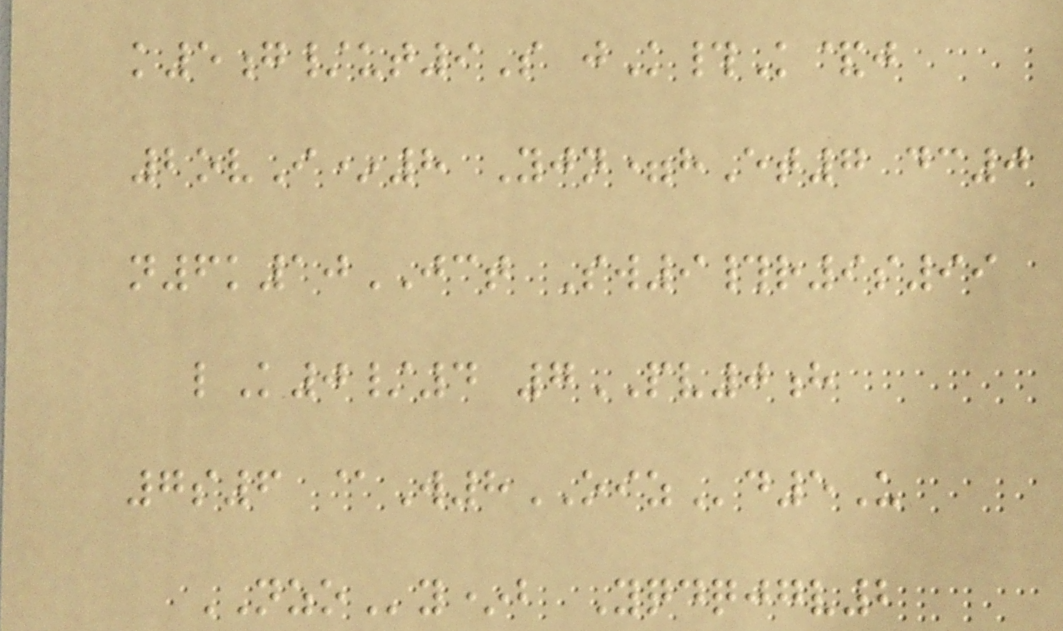k5g/ut9S jK#K&j
2ovI*8 Yjn=hEt7 dc0
n6k10JCT Sw9#r9s99
lK0/4 7PV0h
7s6 @W8OIZd5U
NZOy*b Yqdqjgv2
